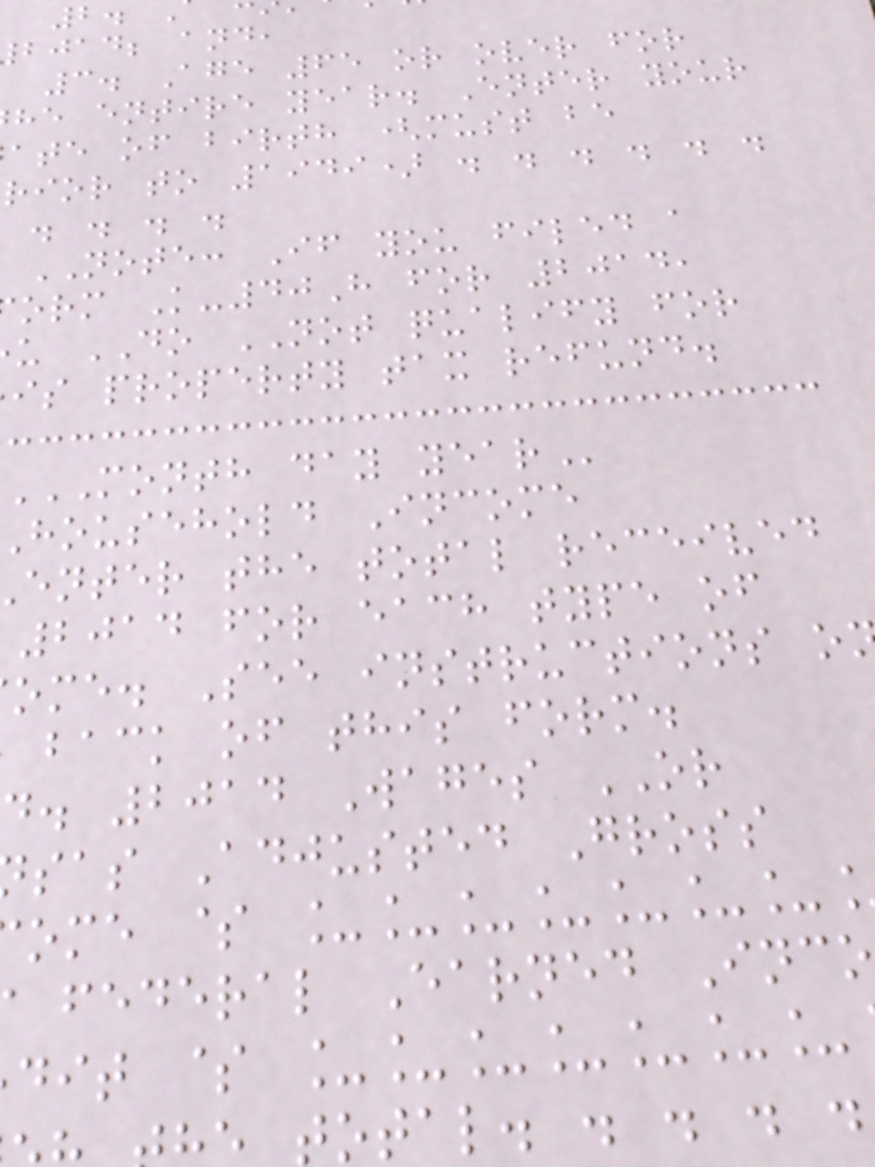bjad; and,
3. Age 65 or over for
he entire year. Enter your
ate of birth (must be
rior to 1949) . . . . . .
. . . .
NOTE: If you filed a
orm K-40H for 2014,
u DO NOT qualify for
is property tax refund.
MONTH DAY YEAR
household Income
enter the total received
2014 for each type of
ome. See instructions o
back of this form.
d. 2014 Wages OR
sas Adjusted Gross
ome $ _______
federal Earned Inco
dit $ _______
total. . . . .
